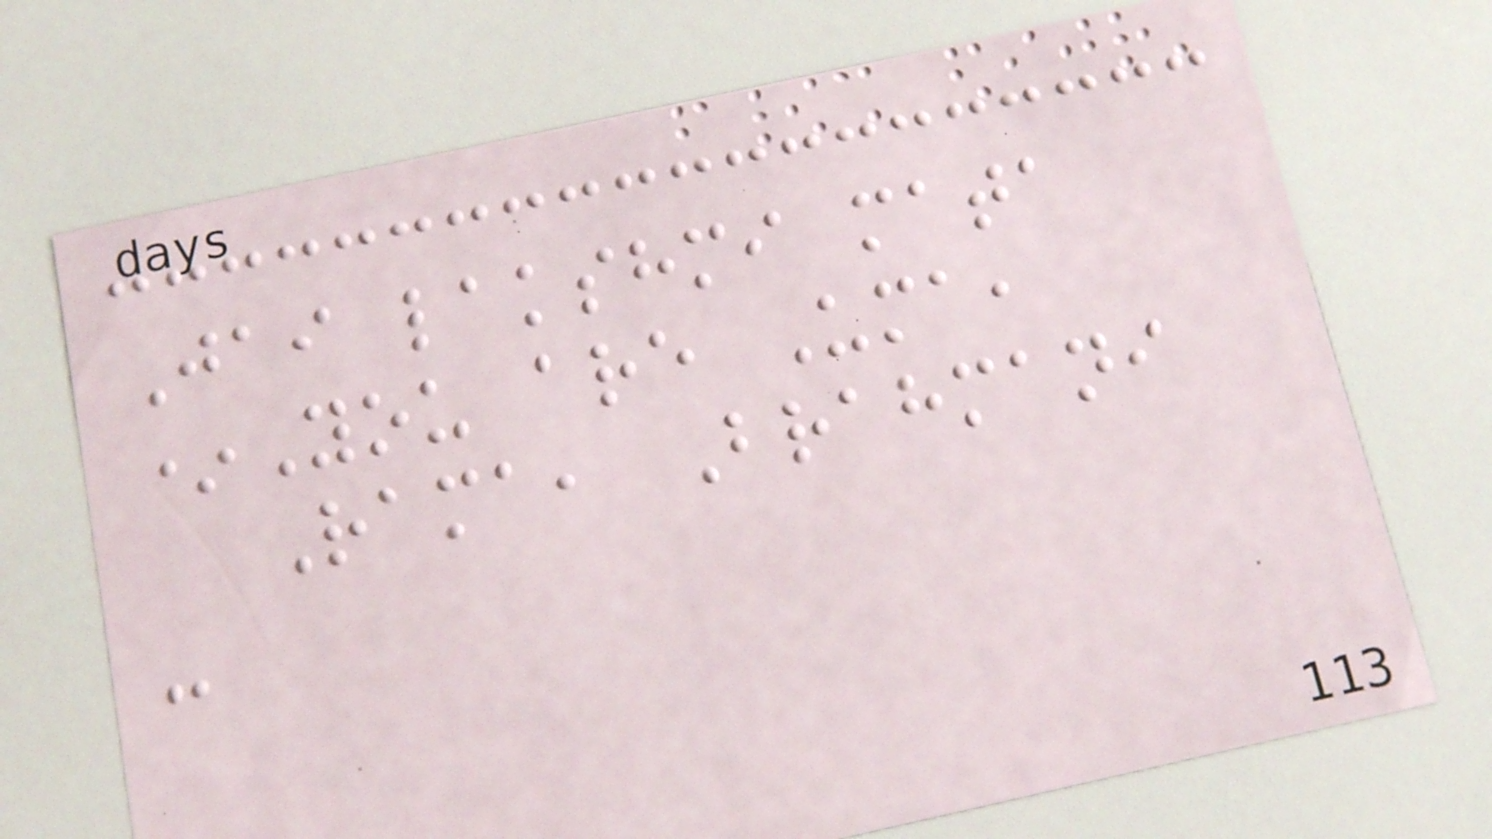Jai lakshmi mata
*You are Uma,
Rama, Brahmani
-
